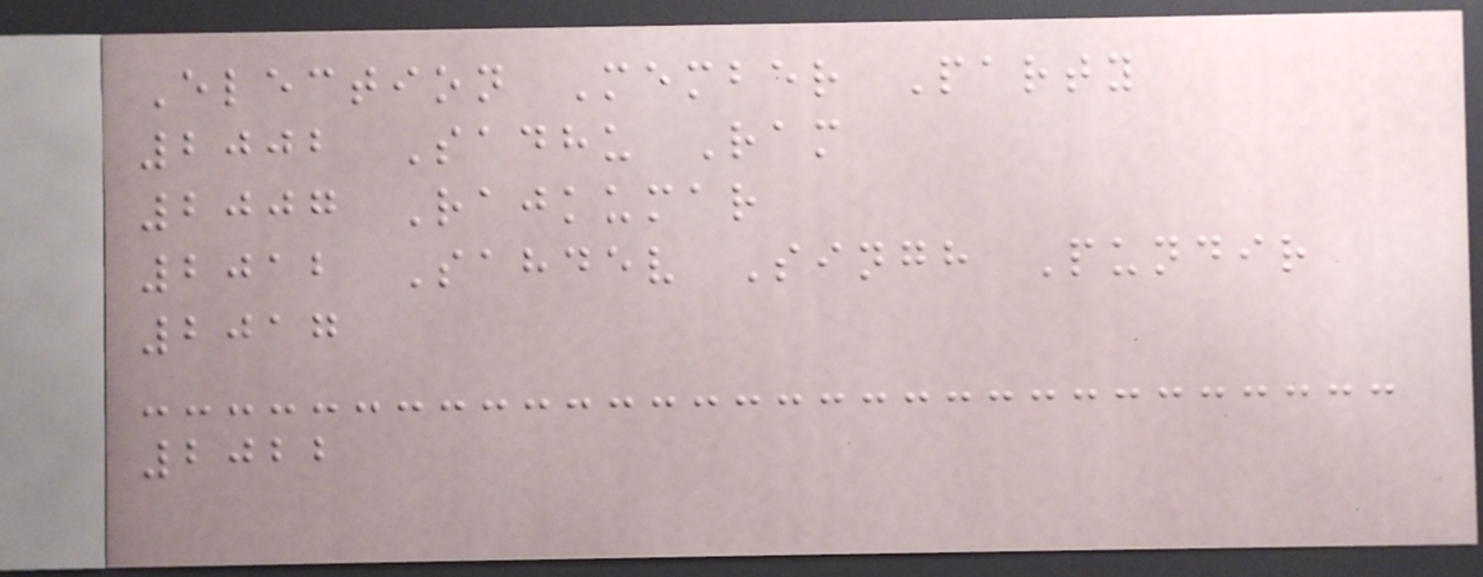Election Member Party
2002 Sadhu Ram
2007 Rajkumar
2012 Sahdev Singh Pundir
2017
2022
